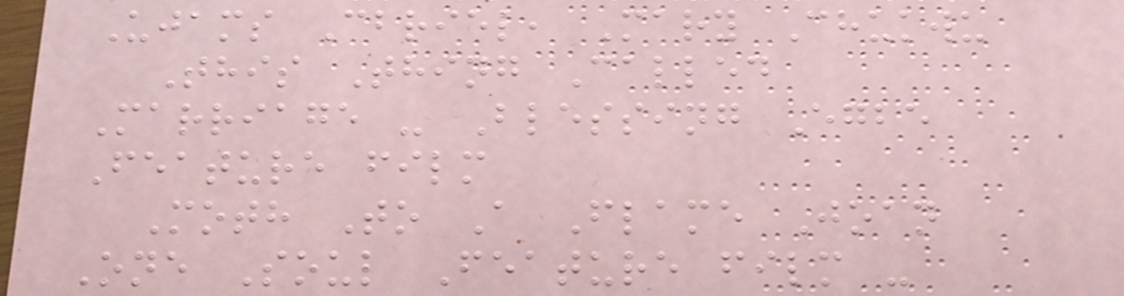Ujams Cbriel, Mary Chukwu
This Thing Called
Marriage - Blessing Egbe
Feature film
Moth To A Flame Joan
One Soul Feature film -
